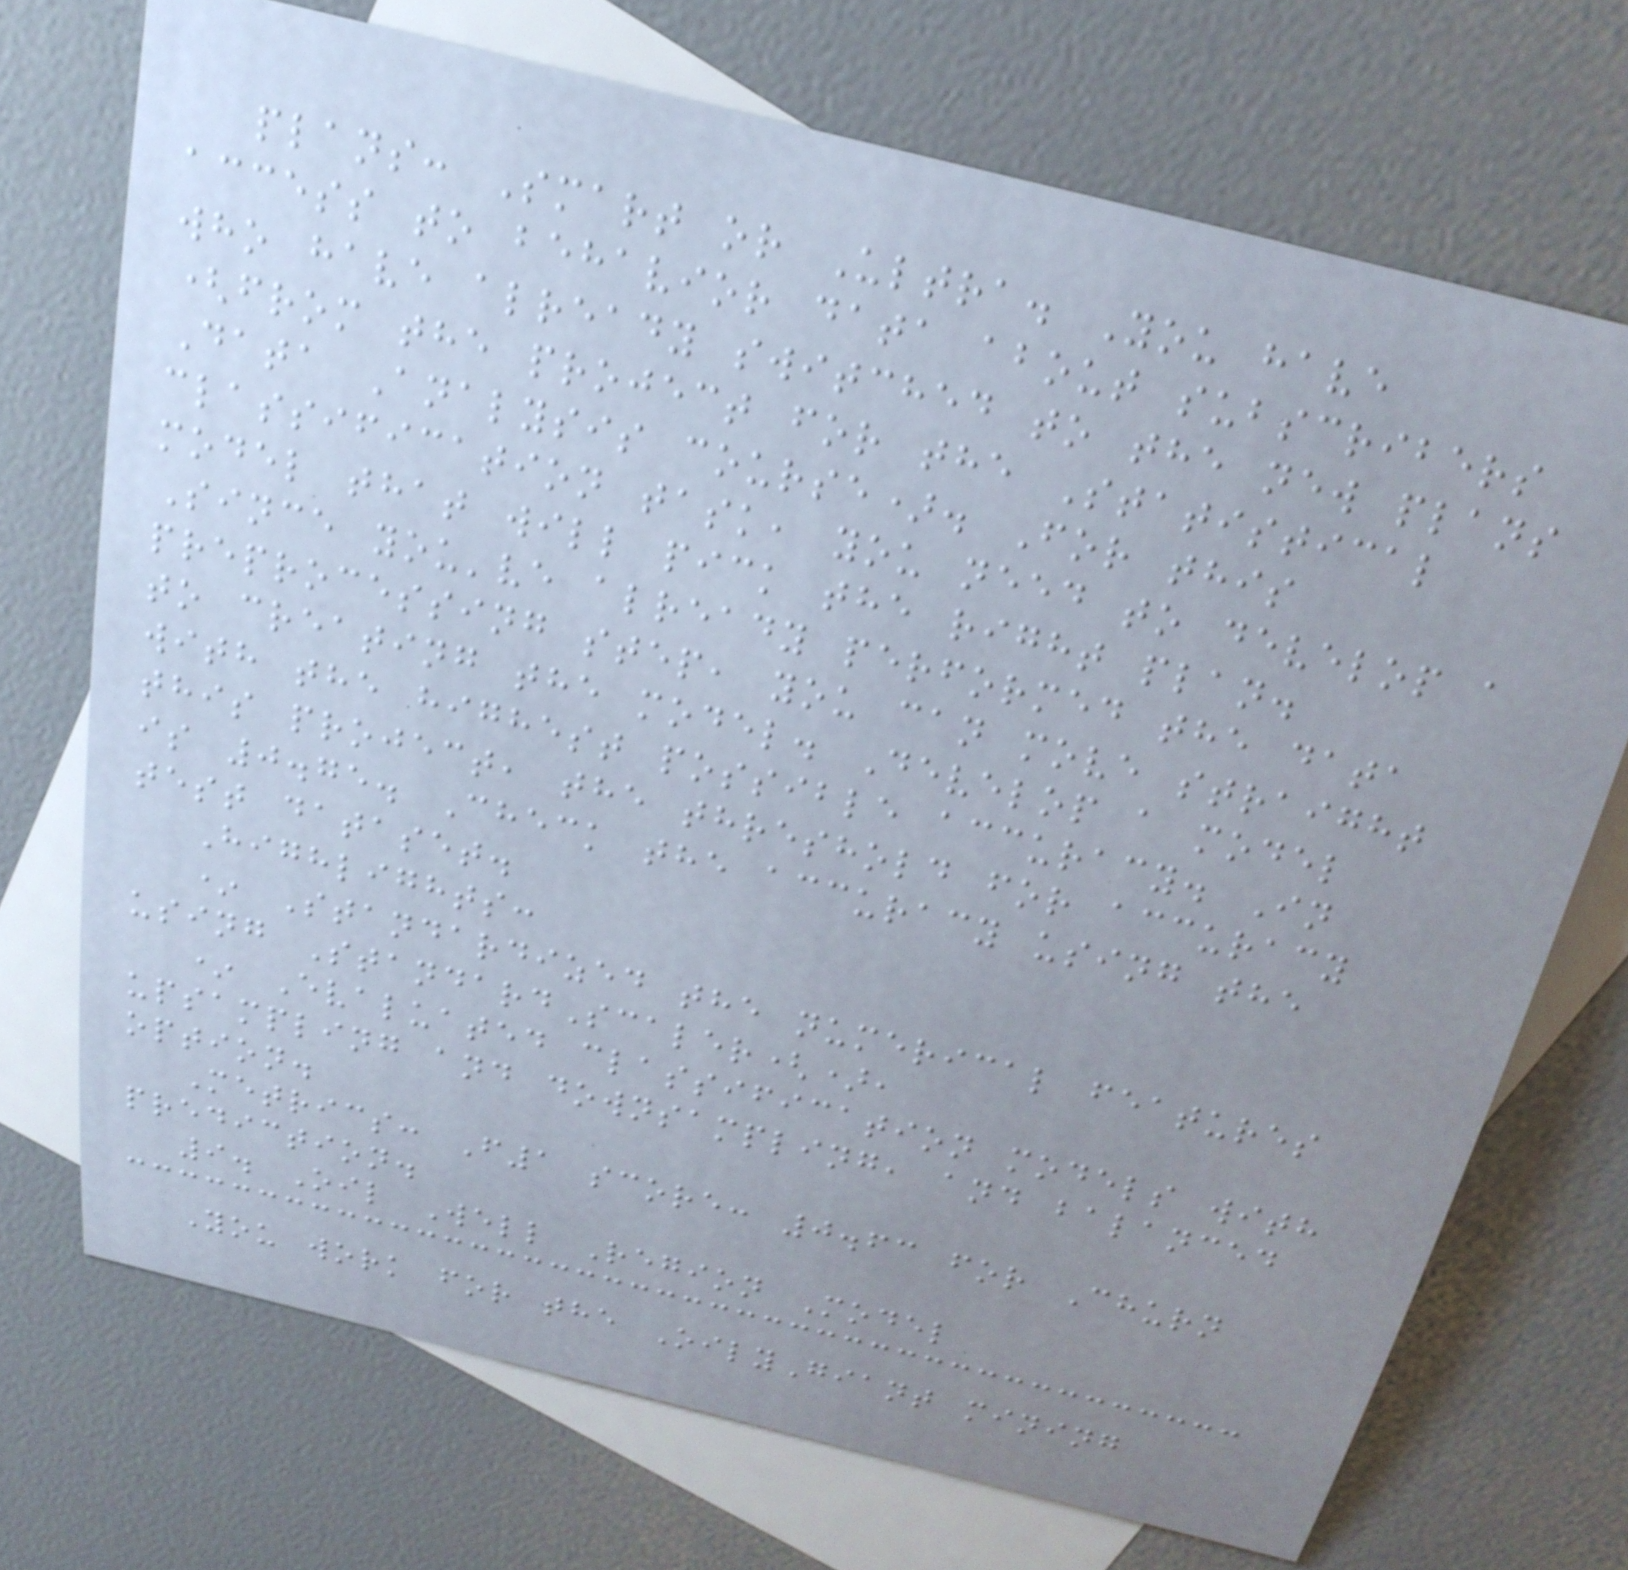plans: Smart or Ultra. You have
access to behavior data about subscribers
who have already switched to the new plans
(from the project for the Statistical
Data Analysis course). For this
classification task, you need to develop a
model that will pick the right plan.
Since you've already performed the data
preprocessing step, you can move straight
to creating the model. Develop a model
with the highest possible accuracy. In
this project, the threshold for accuracy
is 0.75. Check the accuracy using the
test dataset.
Highlights:
* Standardized the numerical features
using StandardScaler(),
* Evaluated classification models with
upsampling and downsampling, and balanced
option.
Metrics: F1 score: 0.63 for Churn
prediction.
9. Oil Well Region Model
You work for the OilyGiant mining
